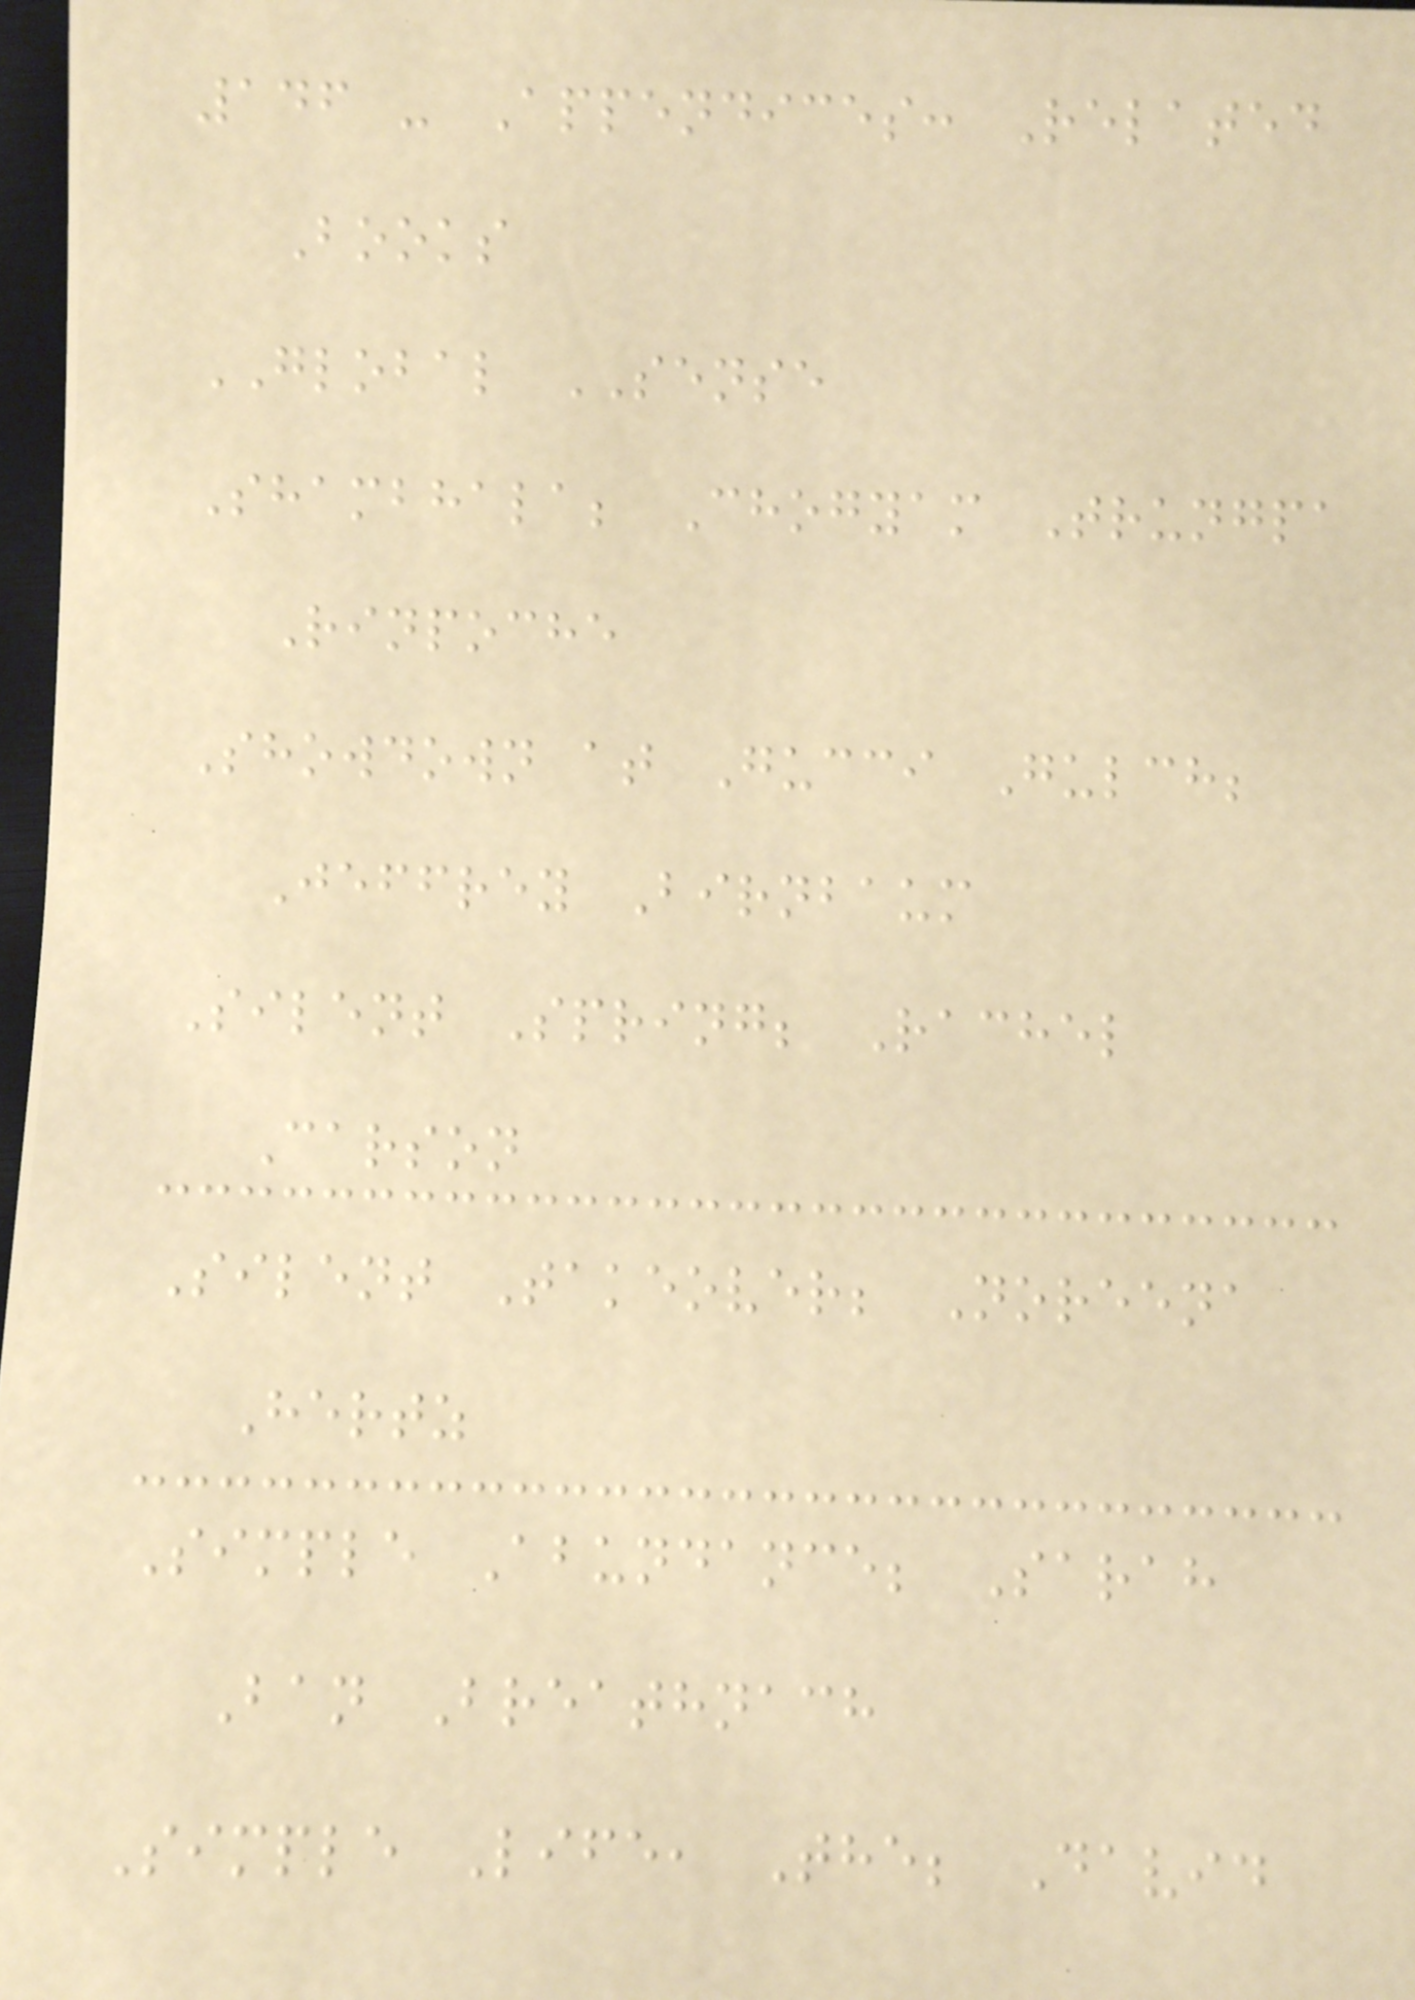146 - Appendices: Related
Books
GLOBAL SENSE
Shambhala; Chogyam Trungpa
Rinpoche
Showdown at Gucci Gulch;
Jeffrey Birnbaum
Silent Spring; Rachel
Carson
Silent Takeover; Noreena
Hertz
Simple Abundance; Sarah
Ban Breathnach
Simple Life, The; David
